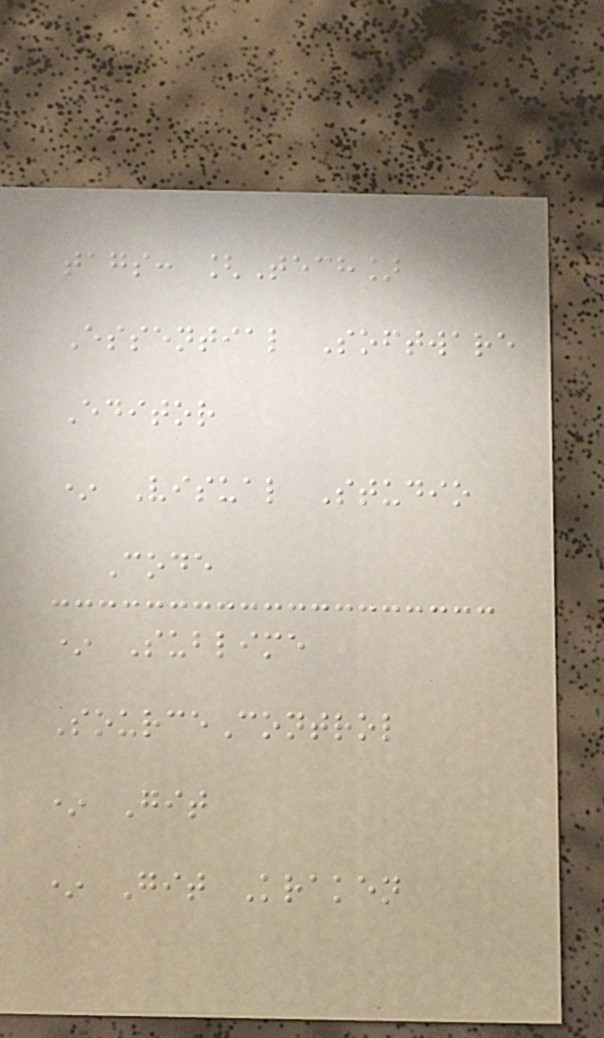tags: [Tech]
Essential Software
Editor
* Visual Studio
Code
* Sublime
SourceControl
* Git
* Git Kraken
